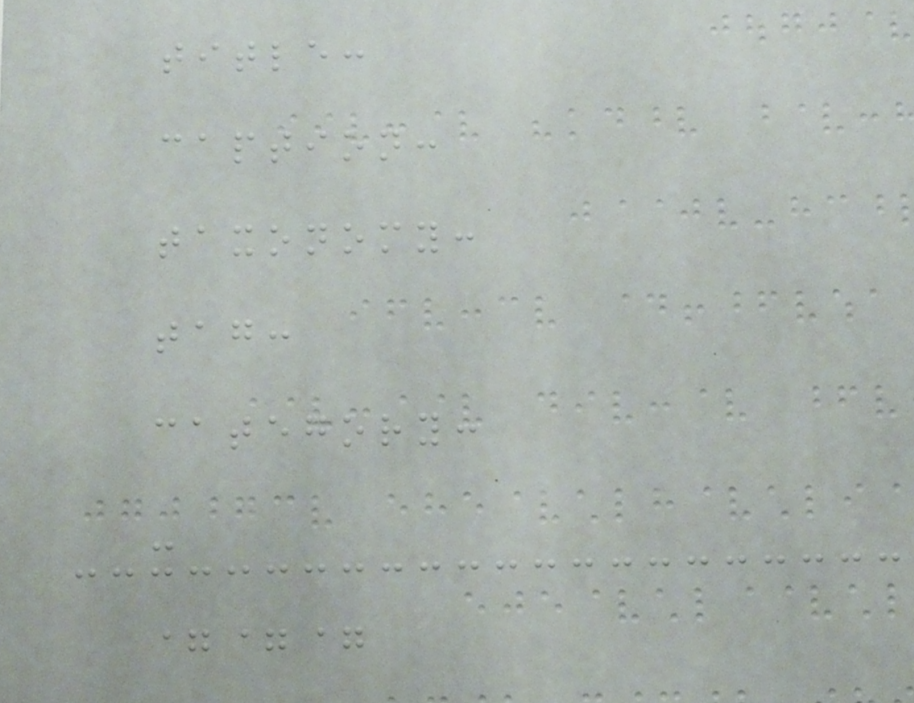title:
caption:
taxonomy:
tag:
category:
-
===
